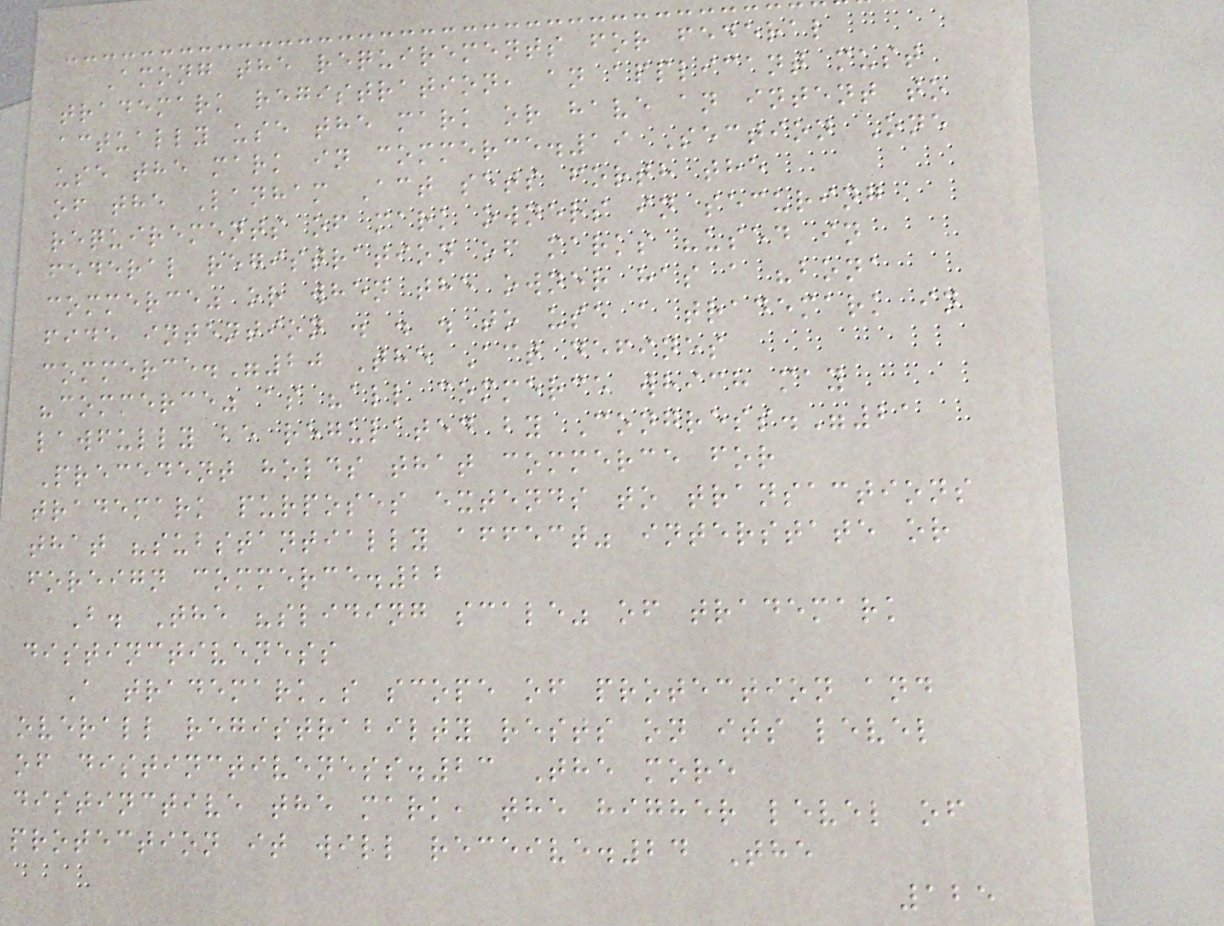Among the requirements for federal
trademark registration, an applicant must
actually use the mark or have an intent to
use the mark in commerce.19 Section One
of the Lanham Act sets forth the
requirements of mark owners in securing
federal registration of marks "used in
commerce" or when the owner has a "bona
fide intention . . . to use a trademark in
commerce."20 The Act defines
"commerce" as "all commerce which may
lawfully be regulated by Congress."21
Precedent holds that commerce for
trademark purposes extends to transactions
that "substantially affect" interstate or
foreign commerce.22
B. The "sliding scale" of trademark
distinctiveness
A trademark's scope of protection and
overall registrabilty rests on its level
of distinctiveness.23 The more
distinctive the mark, the higher level of
protection it will receive.24 The
125
